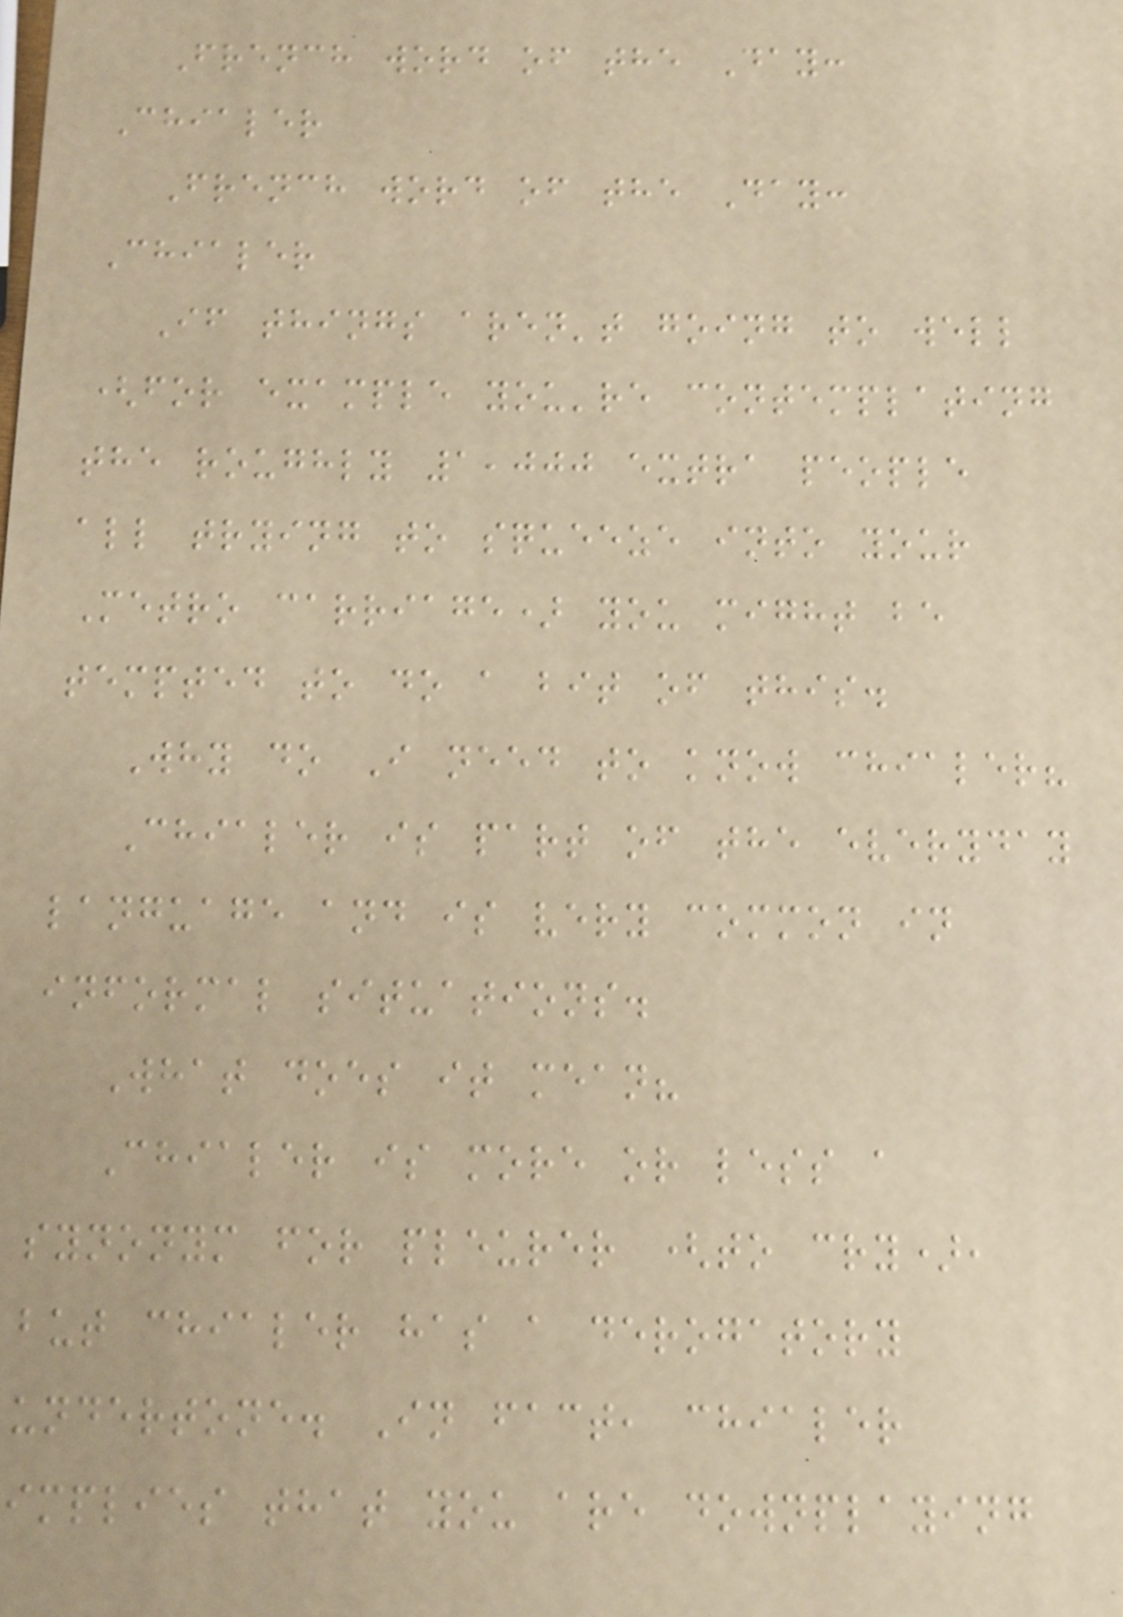French word of the Day:
Chialer
French word of the Day:
Chialer
If things aren't going to well
(for example you're contemplating
the roughly 1,000 extra people
all trying to squeeze into your
Metro carriage) you might be
tempted to do a bit of this.
Why do I need to know chialer?
Chialer is part of the everyday
language and is very common in
informal situations.
What does it mean?
Chialer is more or less a
synonym for pleurer (to cry),
but chialer has a derogatory
undertone. In fact, chialer
implies that you are downplaying
